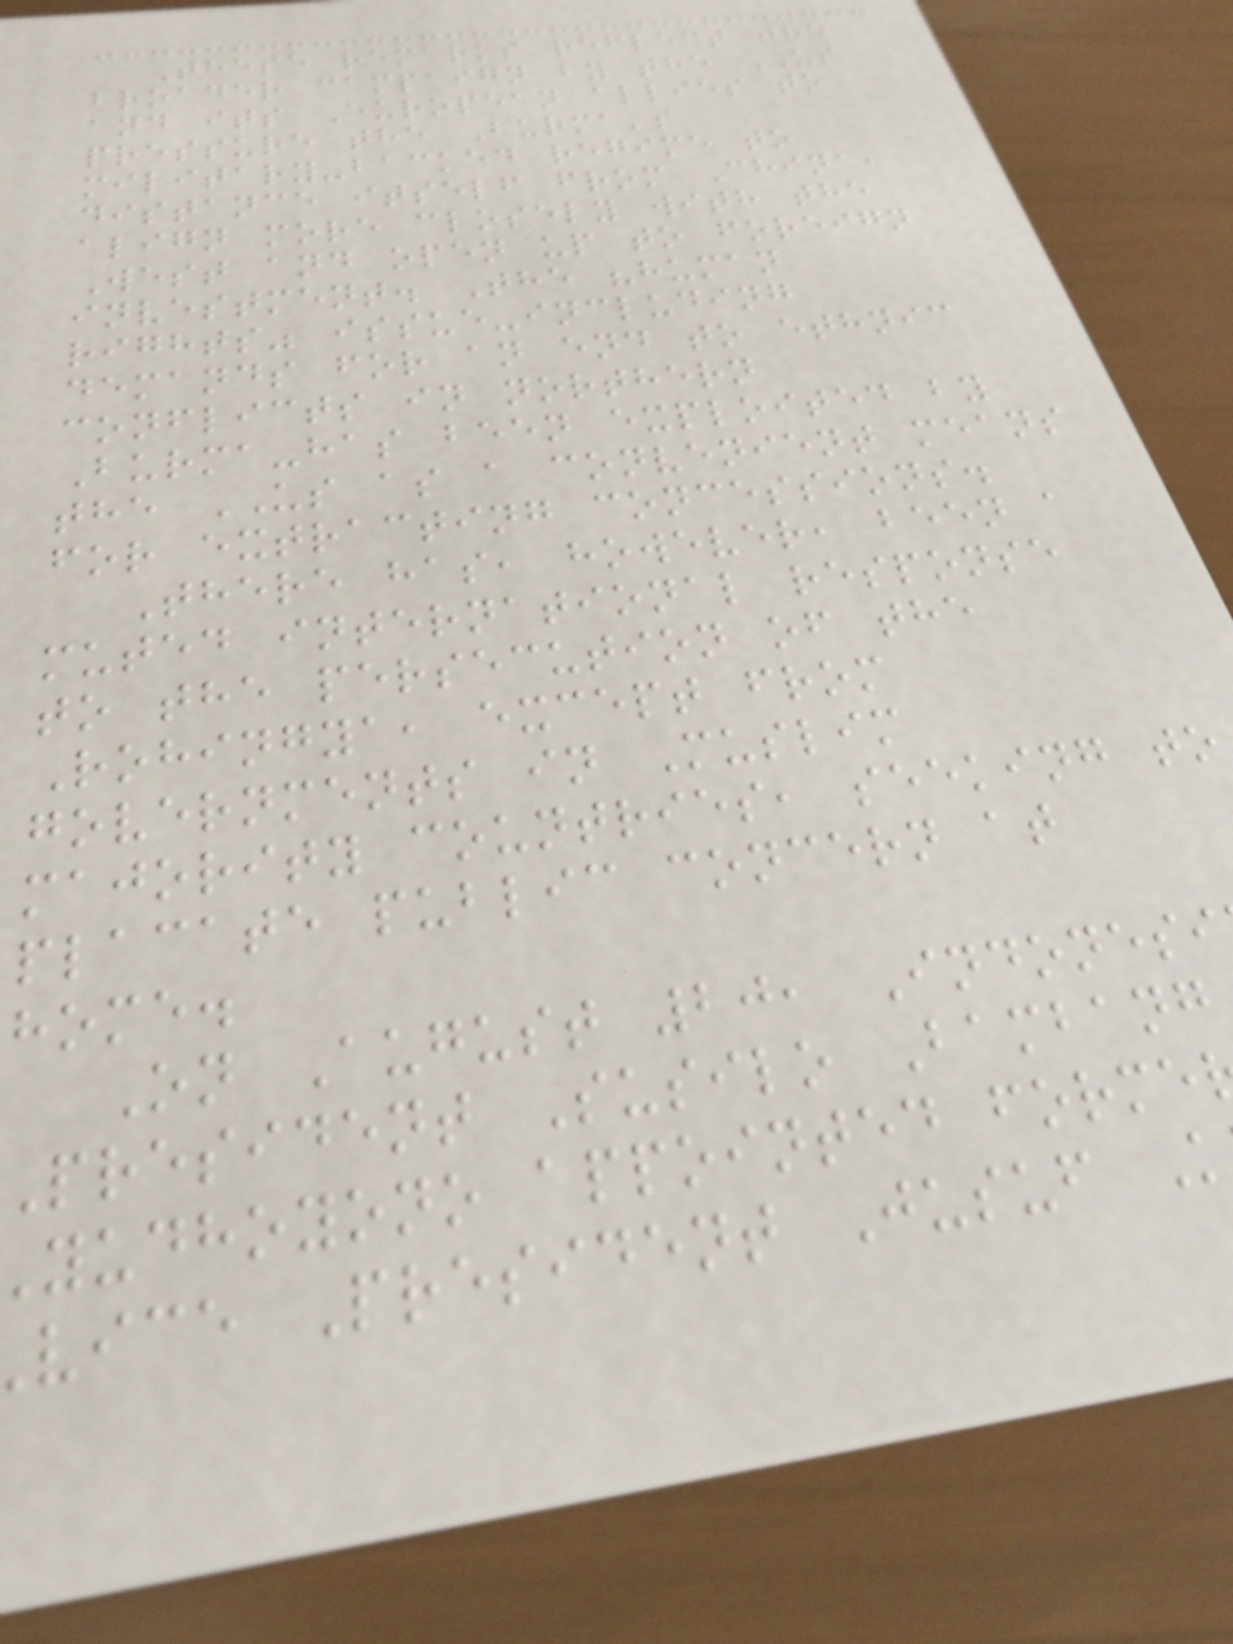These remarks reflect the
broader campaign by the US
and its European allies to
pressure the Burma's
military-backed regime to
distance itself from China,
align more closely with the
West and open up to foreign
investment. The "human
rights" issue-including
demands for an end to ethnic
conflicts in northern
Burma-has been exploited by
the US as a convenient means
for extracting concessions.
There has, however, been a
muted international response
to the persecution of the
Rohingya, except from
governments in Muslim
majority countries, seeking to
placate public concern at
home.
On August 20, Indonesi
president Susilo Bambang
yudhoyono appointed forme
vice President Jusuf
